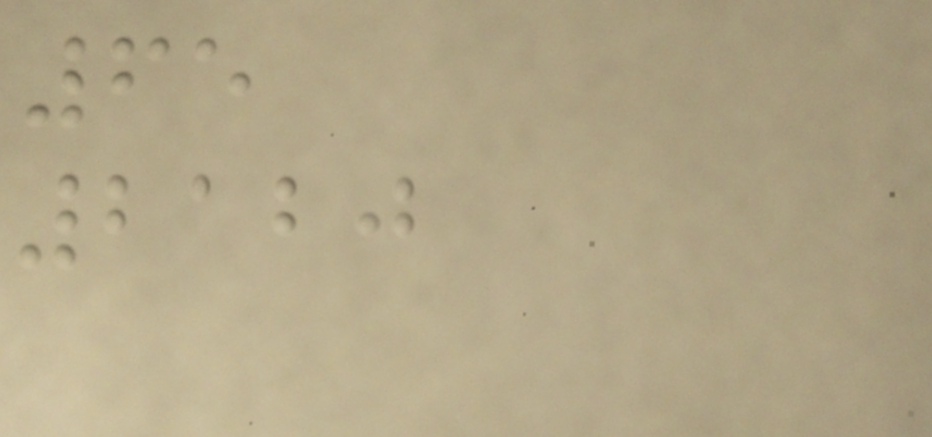65
2120
